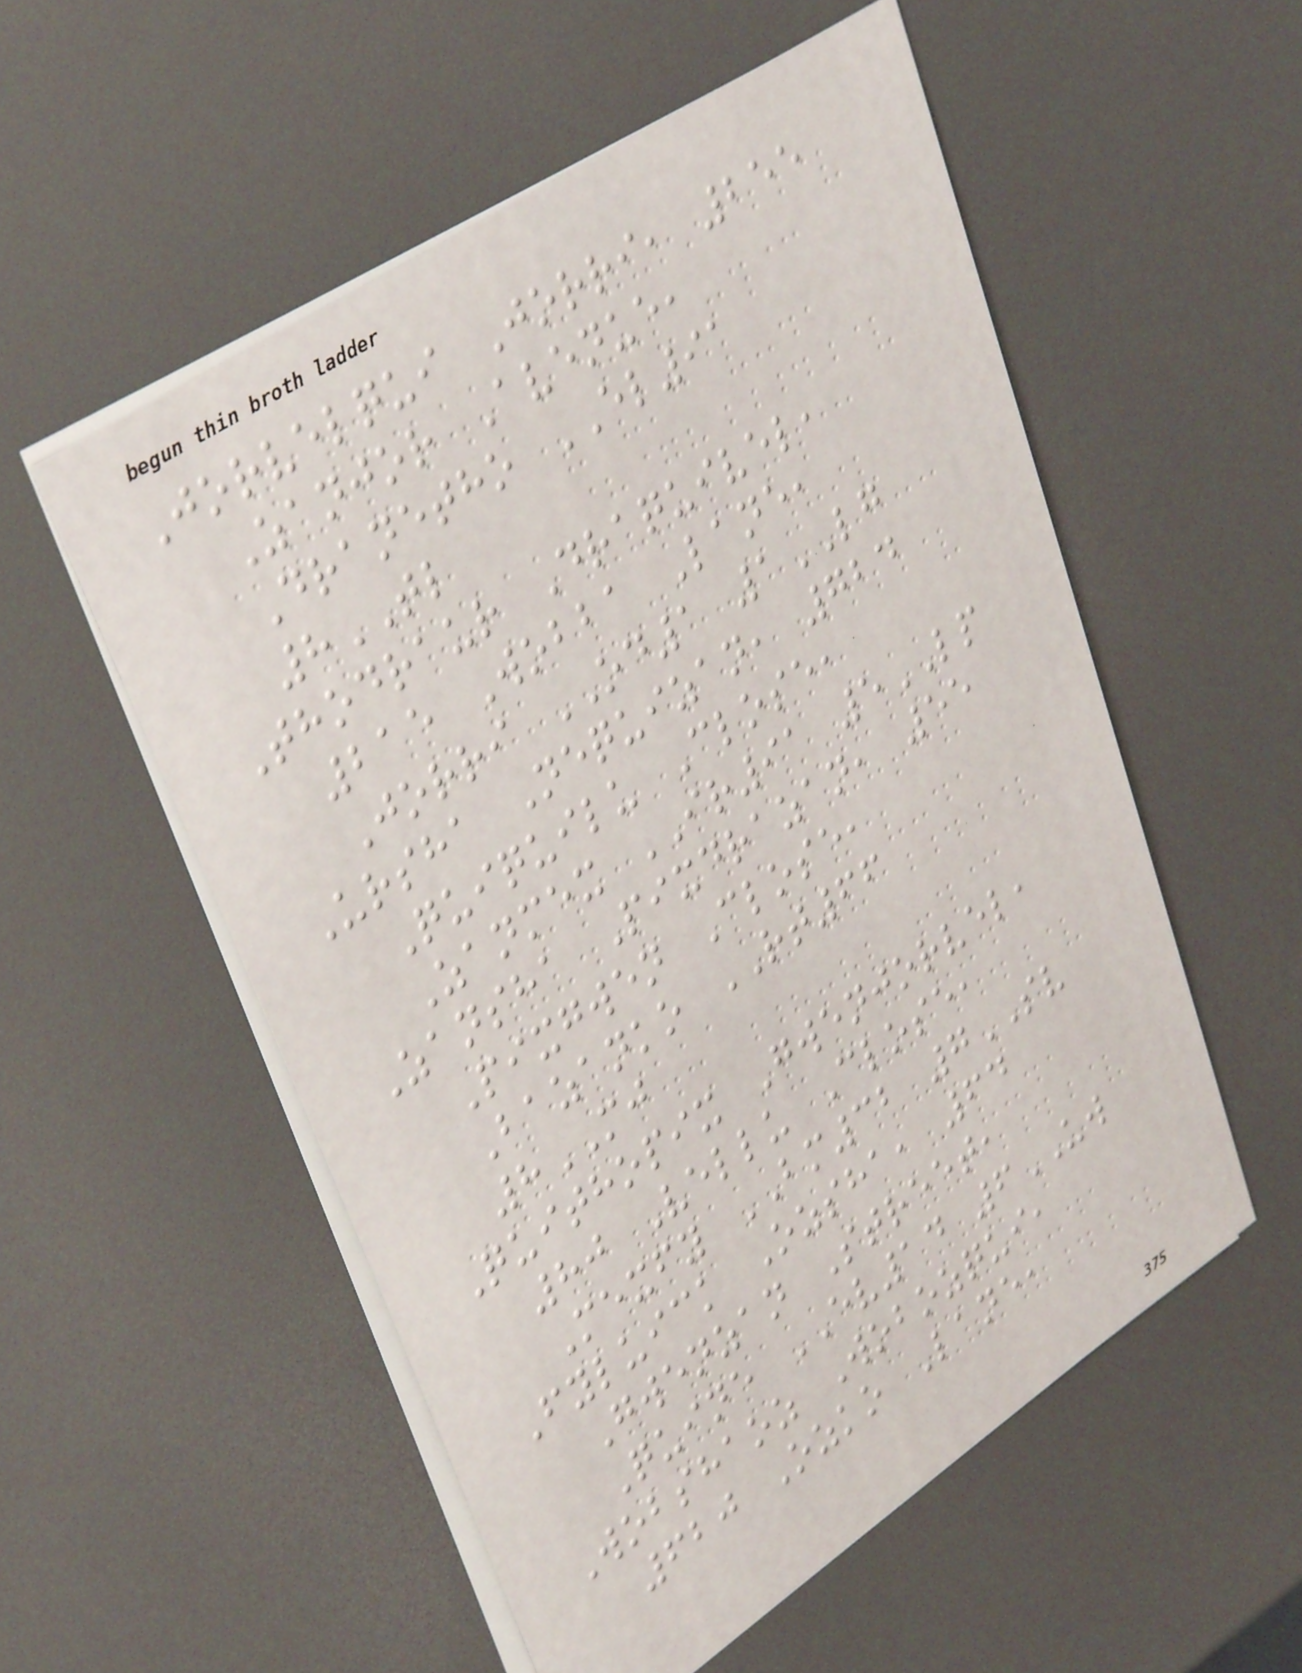Jorvelqui Jorri, 255
Zanjor Avenue,
Dranetho EL91
8TL
Thodraur Draquivel,
215 Wobba Lane,
Jorri OD1 1LG
Ursha Nequizan, 724
Quiquilu Close,
Zanmex IR91 5LP
Zansha Pixdrazan, 55
Pixgwen Close,
Bazanko RT66
8MJ
Quithopix Gwenjorvel,
80 Vellu Close,
Mexfy BM32 7SV
Fyluick Ozsha, 64
Gwenzan Street,
Quine EV14 6UW
Wobshaoz Wobozqui,
620 Ozko Lane,
